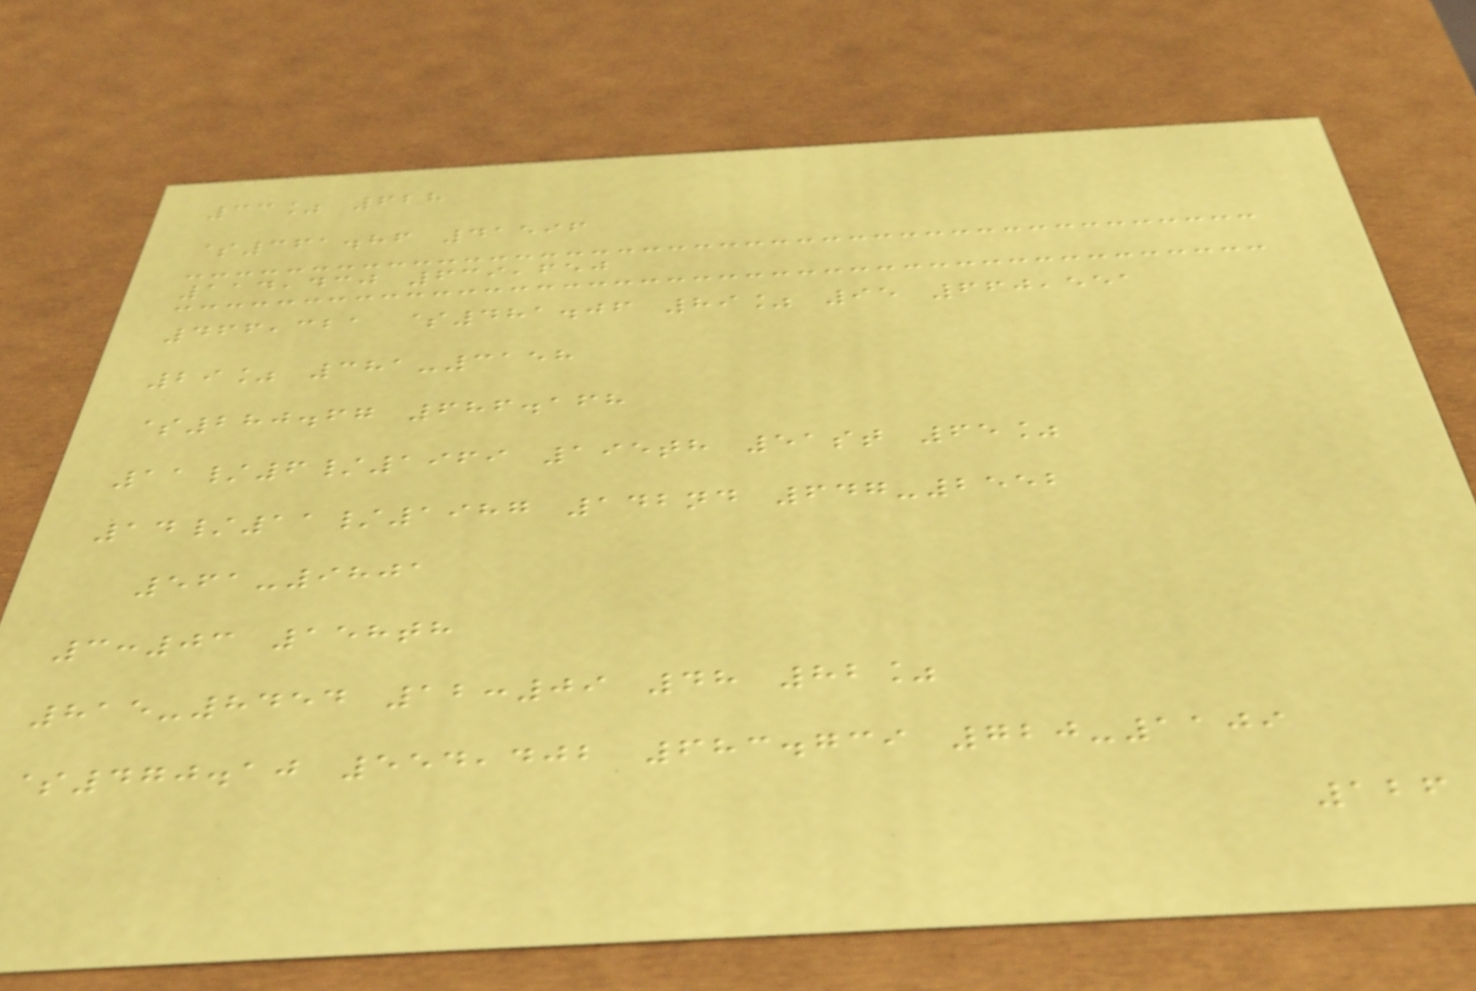33% 628
$361.86 41596
114,430 639,650
466,321 $481.06 89% 95 660,551
29% 381-3158
$280.67 686.168
11/6/1969 195th 51st 65%
14/11/1987 142nd 647-2552
561-9801
3:03 158th
815-8454 12:09 48 82%
$470.10 554,402 683.739 720-1109
126
